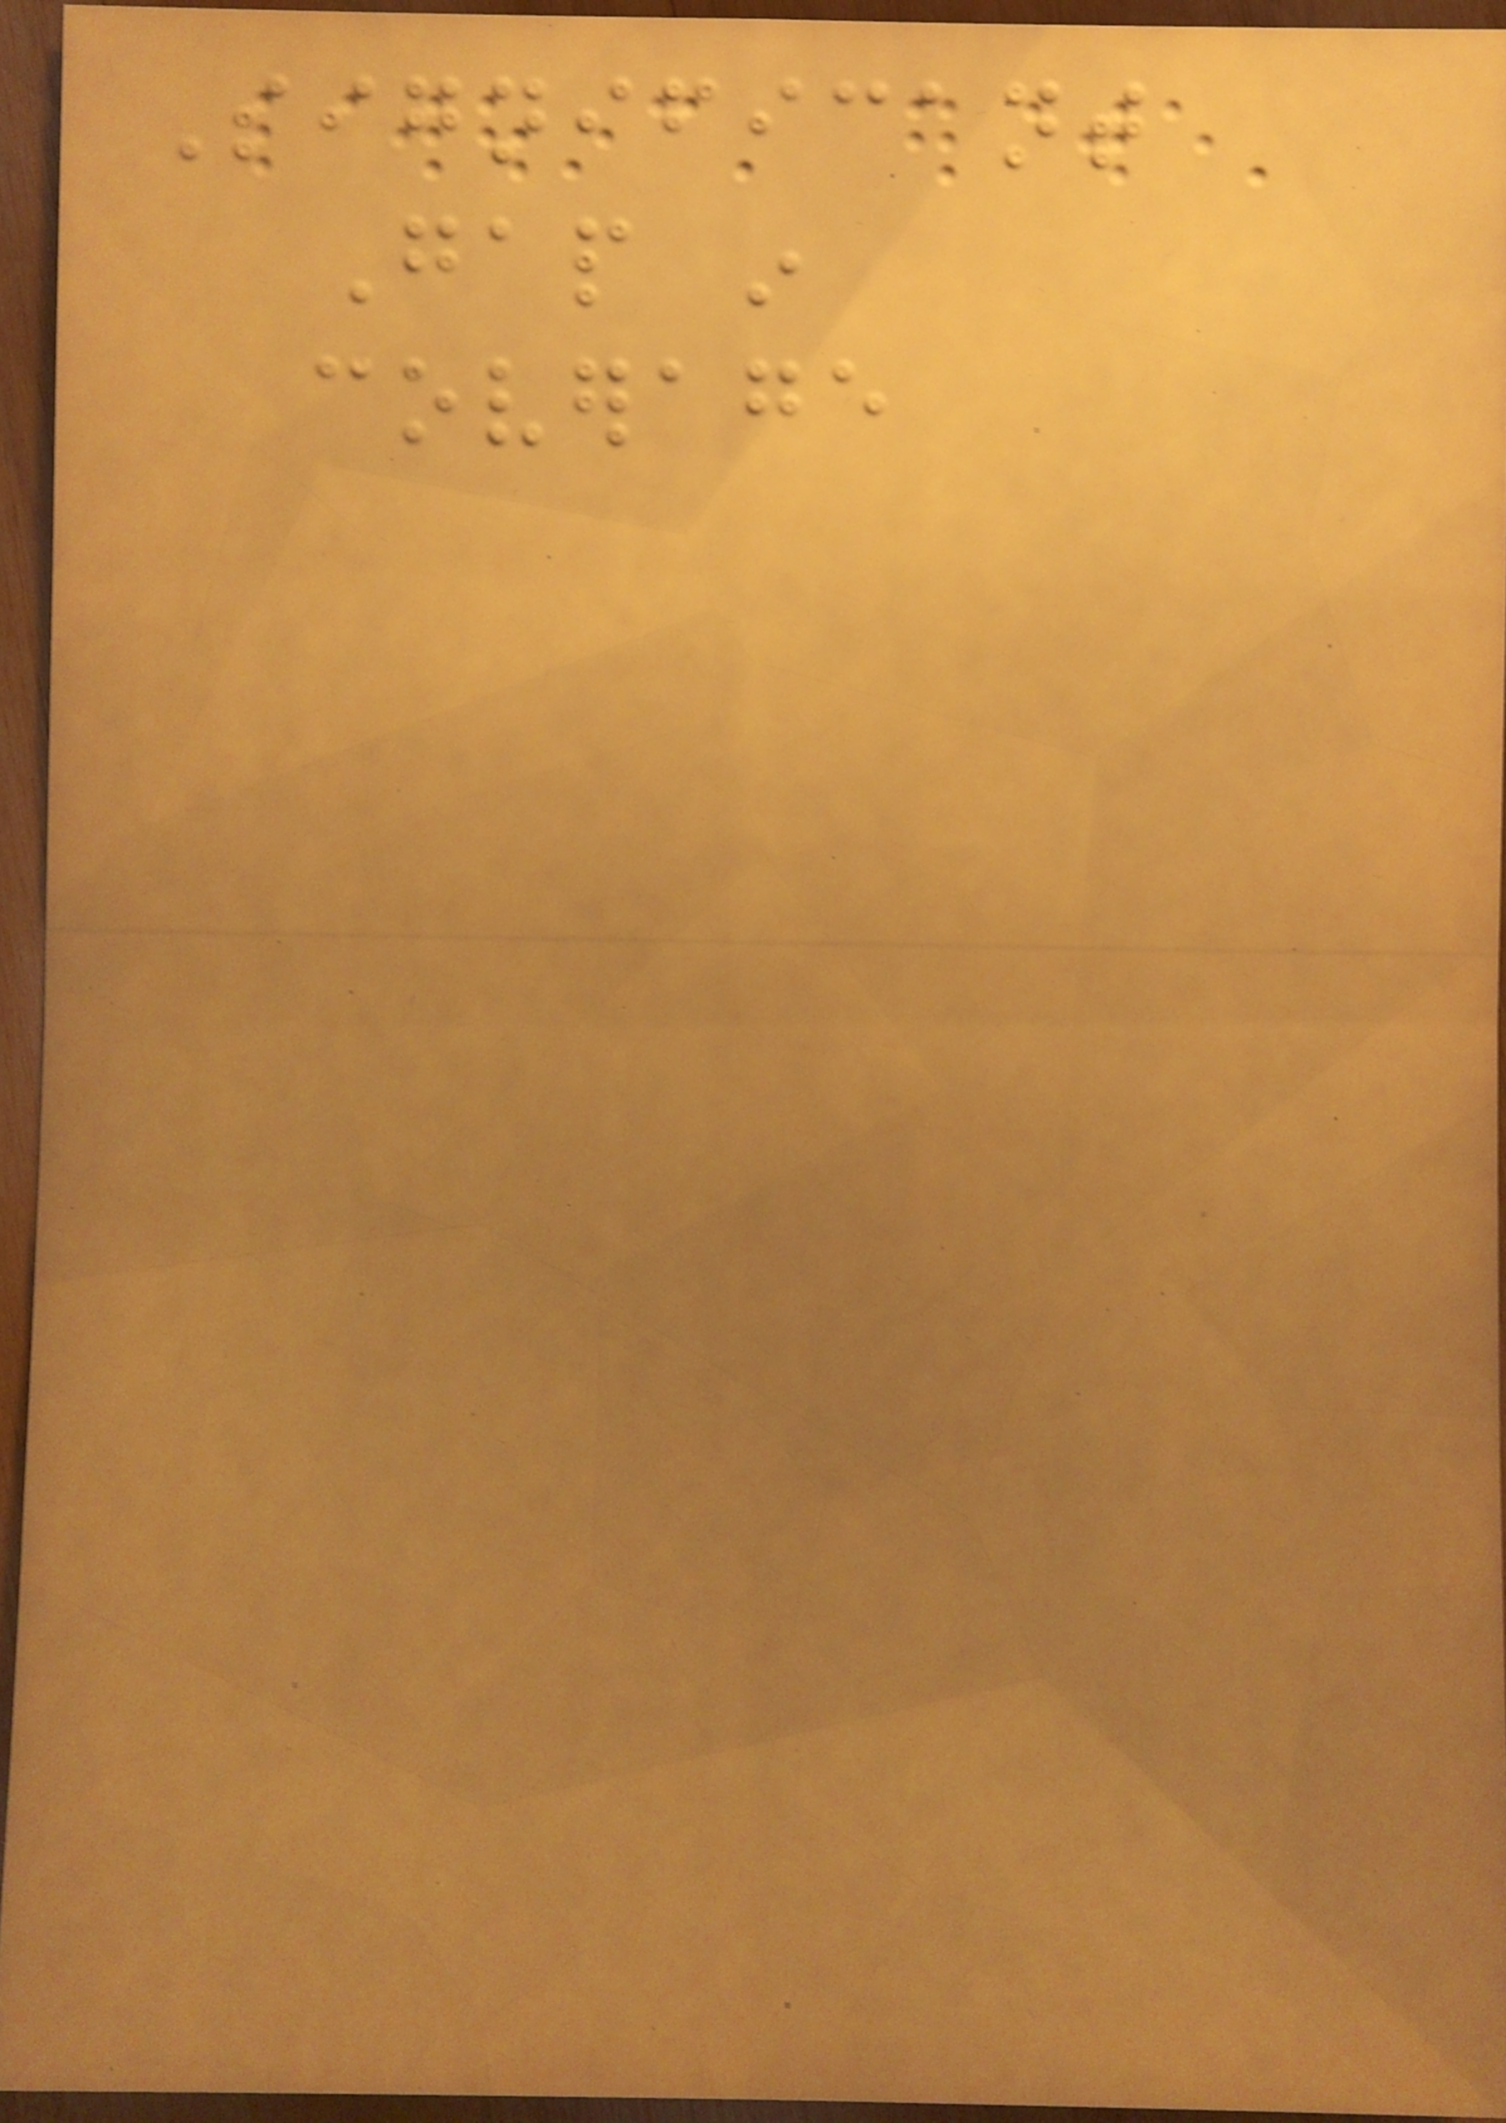Significant
Gap in
coverage
